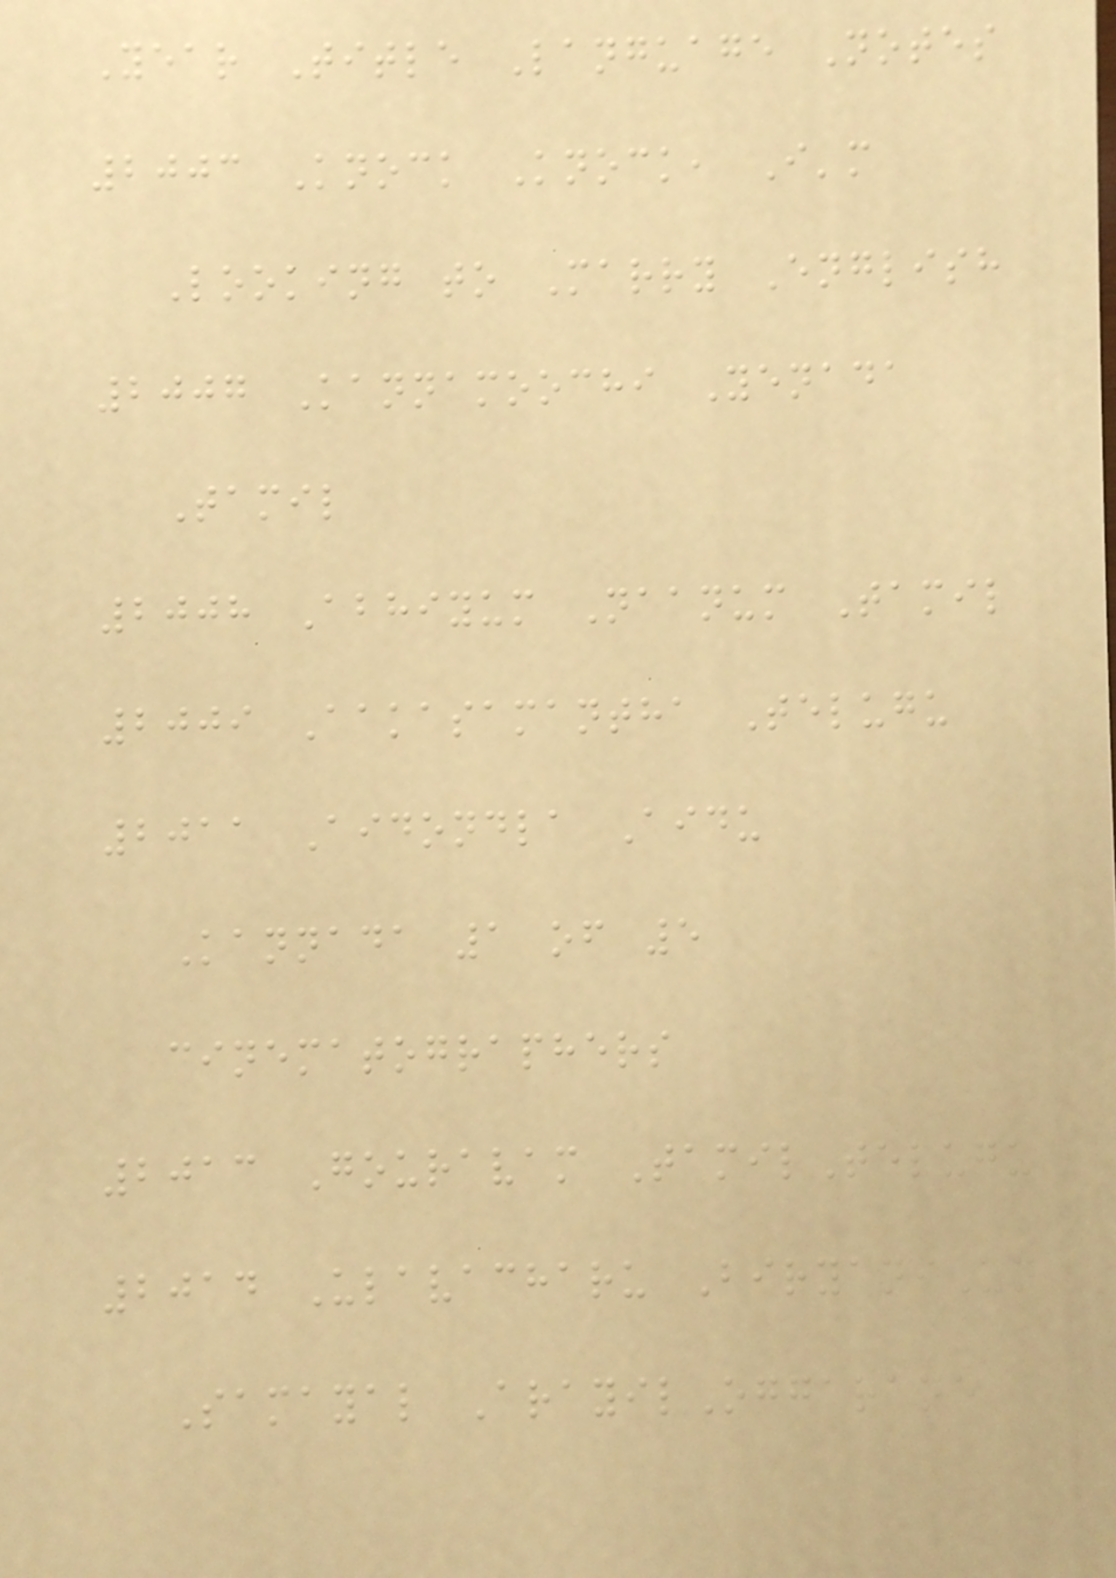Year Title Language Notes
2003 Knock Knock, I'm
Looking to Marry English
2007 Kannamoochi Yenada
Tamil
2008 Abhiyum Naanum Tamil
2009 Aakasamantha Telugu
2011 Aidondla Aidu
Kannada 1 of 5
cinematographers
2013 Gouravam TamilTelugu
2014 Ulavacharu BiryaniUn
Samayal ArayilOggarane
